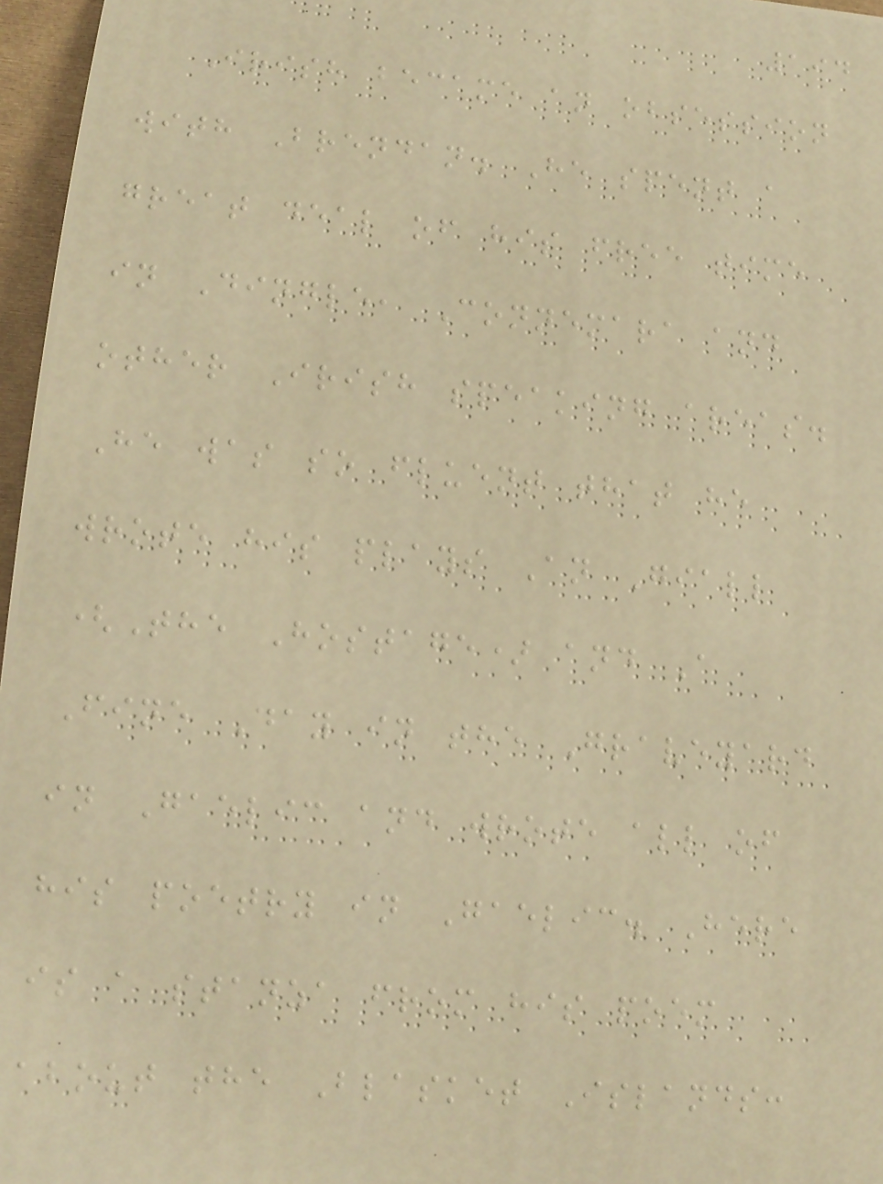194
Irish became an obsession
with Brendan. He spent a
great deal of his free time
in Dingle, Connemara and
other Irish speaking areas.
He was so fluent that he
wrote his plays An Giall
(The Hostage) and A
Fine Day in the Graveyard
in Gaelic and wrote all of
his poetry in Gaelic. Here
is a stanza from his poem
about the Blasket Islands:
